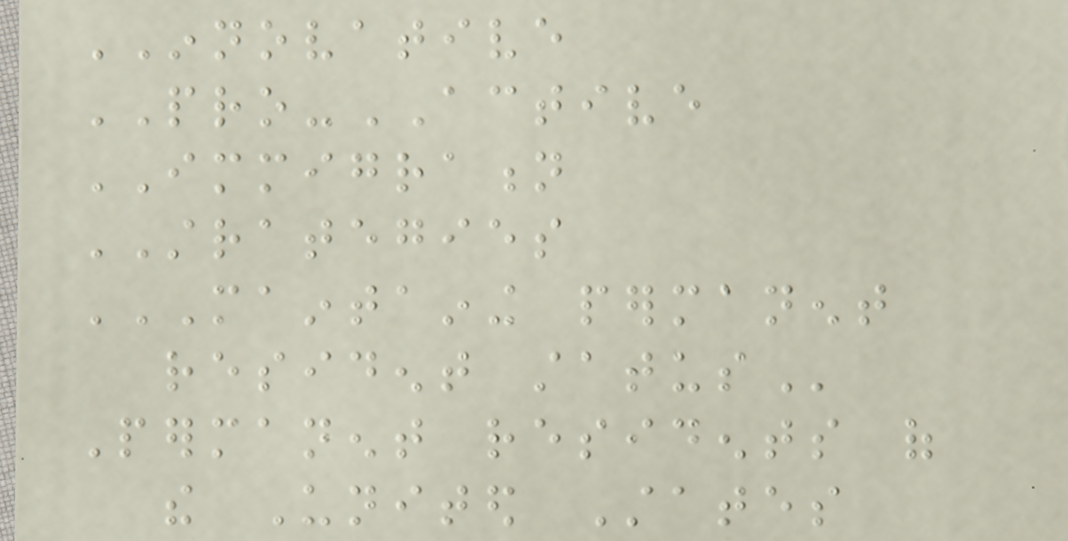INNOVATIVE
PRO-ACTIVE
IMMIGRATION
STRATEGIES
MAINTAINING PERMANENT
RESIDENT STATUS
Permanent residents of
the United States
